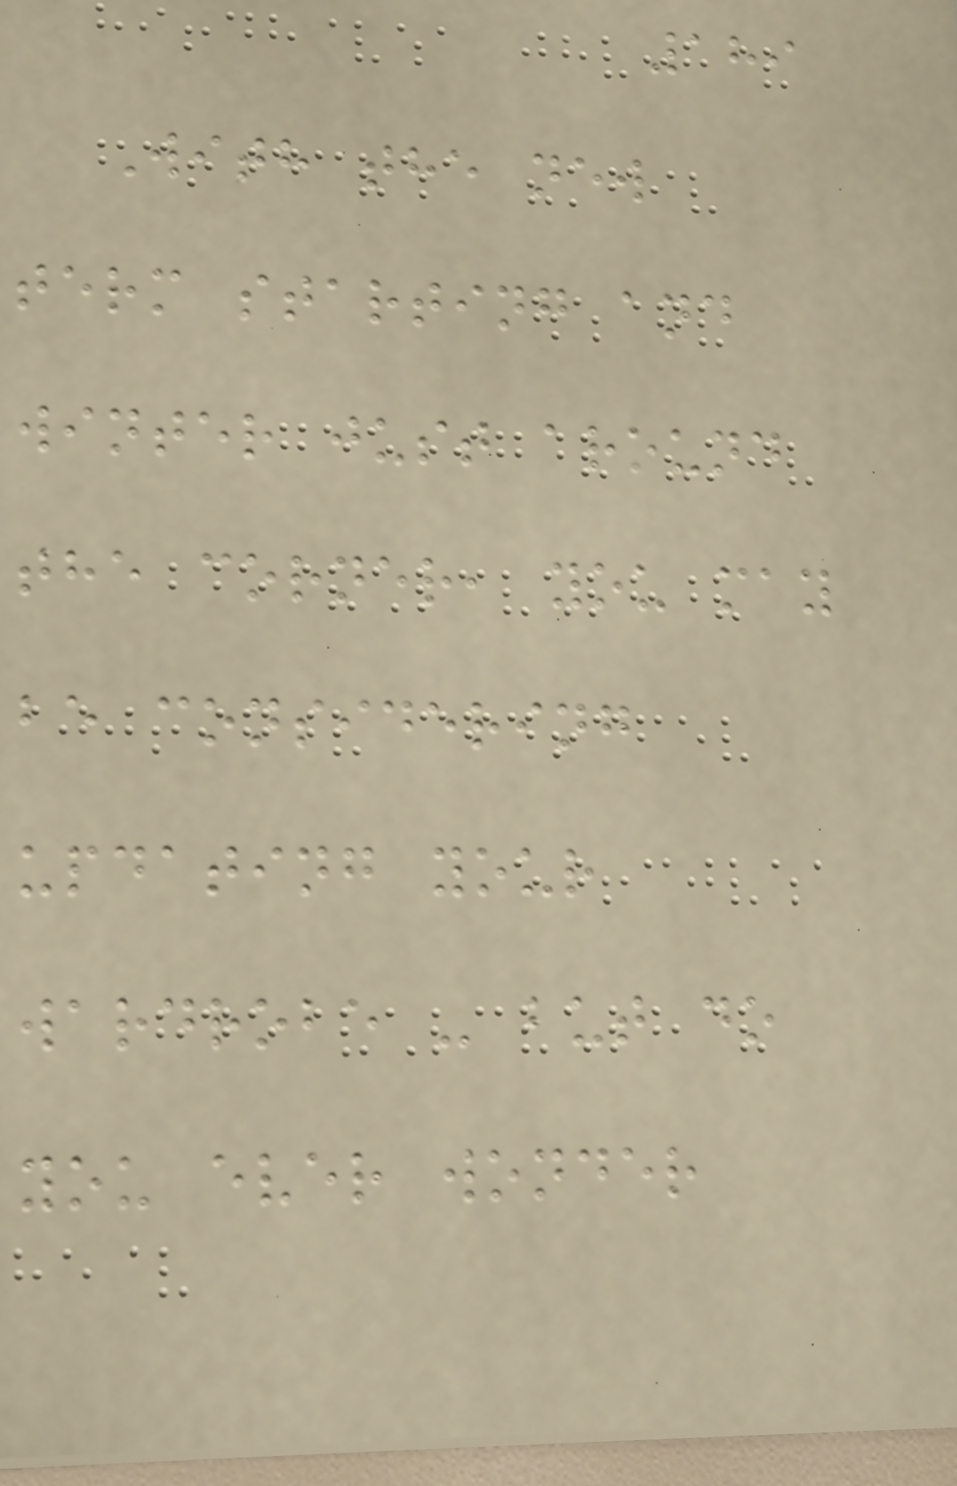189
With the new
term starting and
winter just around
the corner, you may
be considering
updating your
wardrobe - but do
you ever wonder
